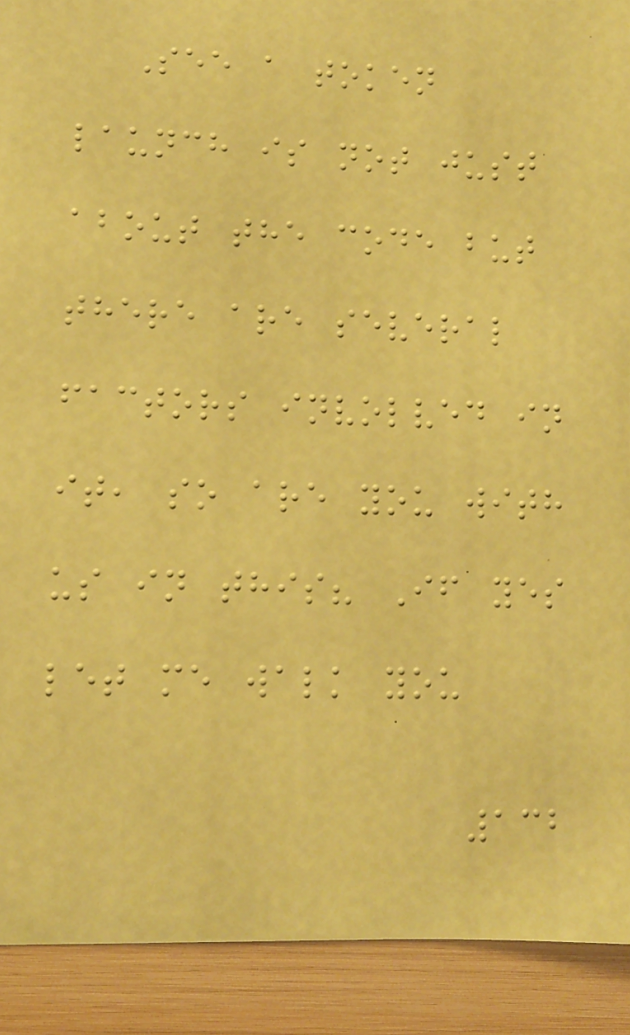See a token
launch is not just
about the code but
there are several
factors involved in
it, so are you with
us in this? If yes
let me walk you
132
